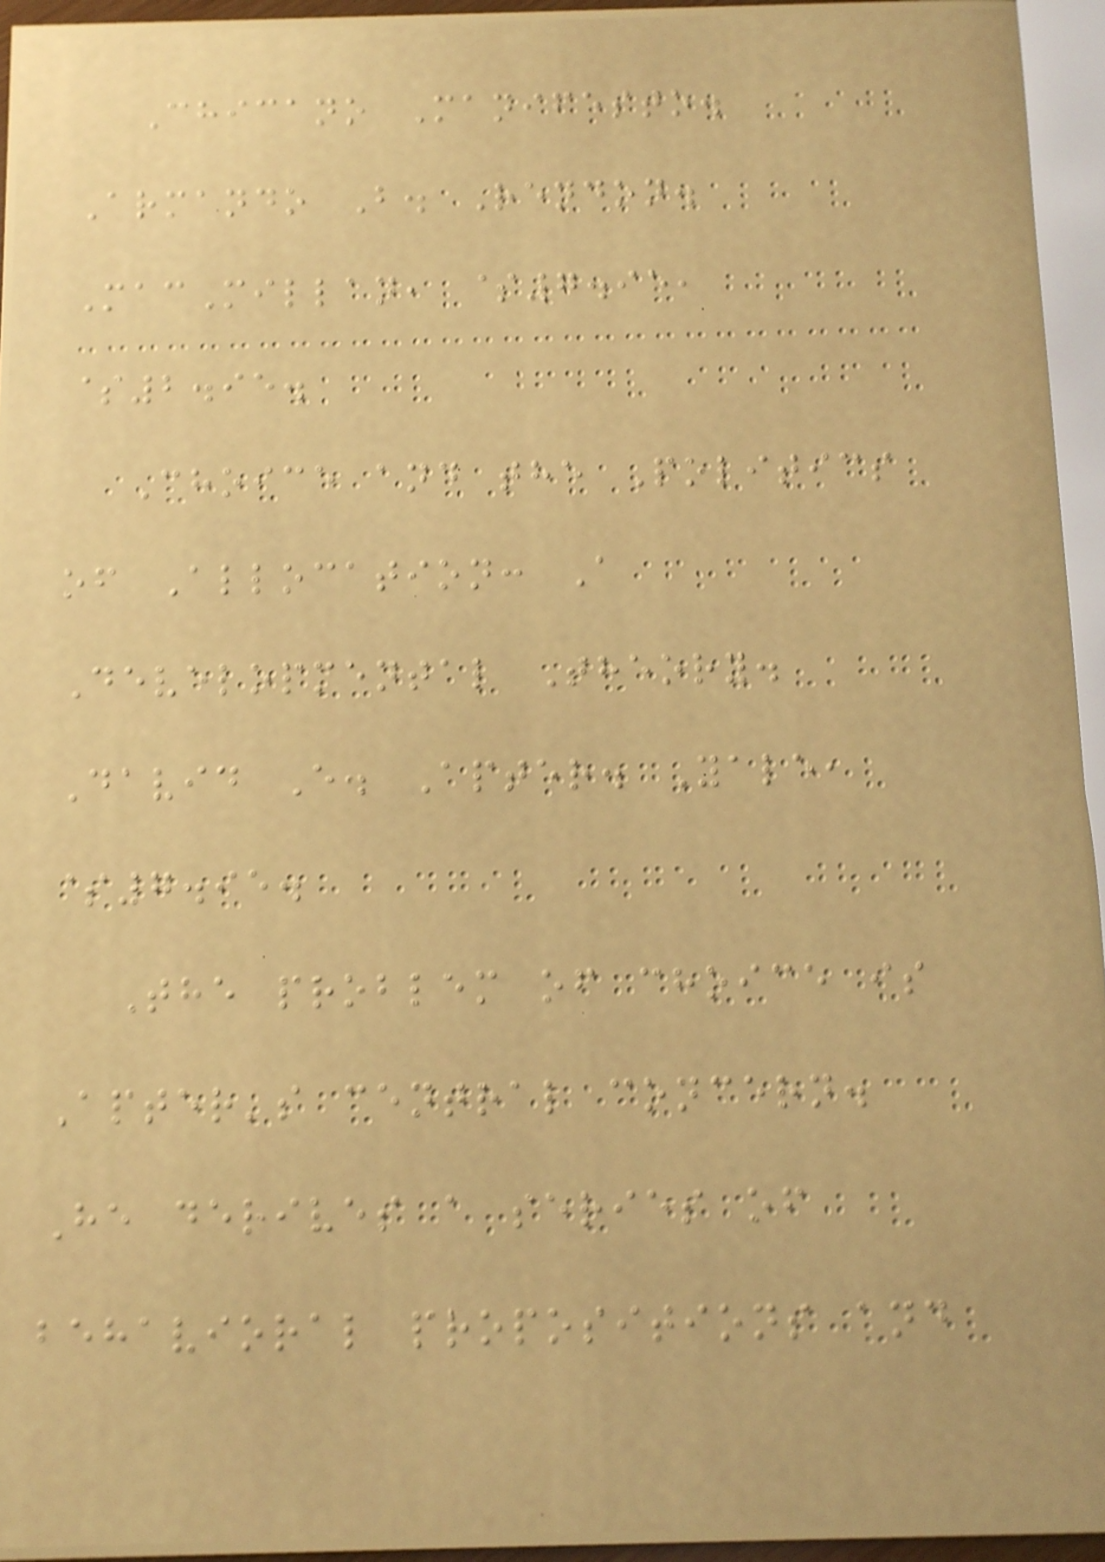Chicano Manifesto.
Armando B. Rendon.
MacMillan, $7.95,
$2.95.
Choice and the Politics
of Allocation: A
Developmental Theory.
David E. Apter. Yale,
$7.95.
The problem of choice is
Apter's central concern.
He derives a series of
behavioral propositions and
